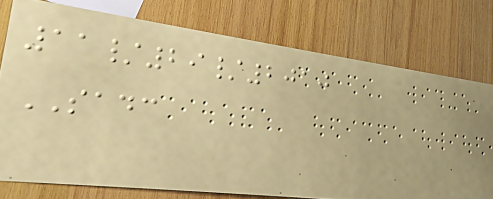11/29/2010
SADC
